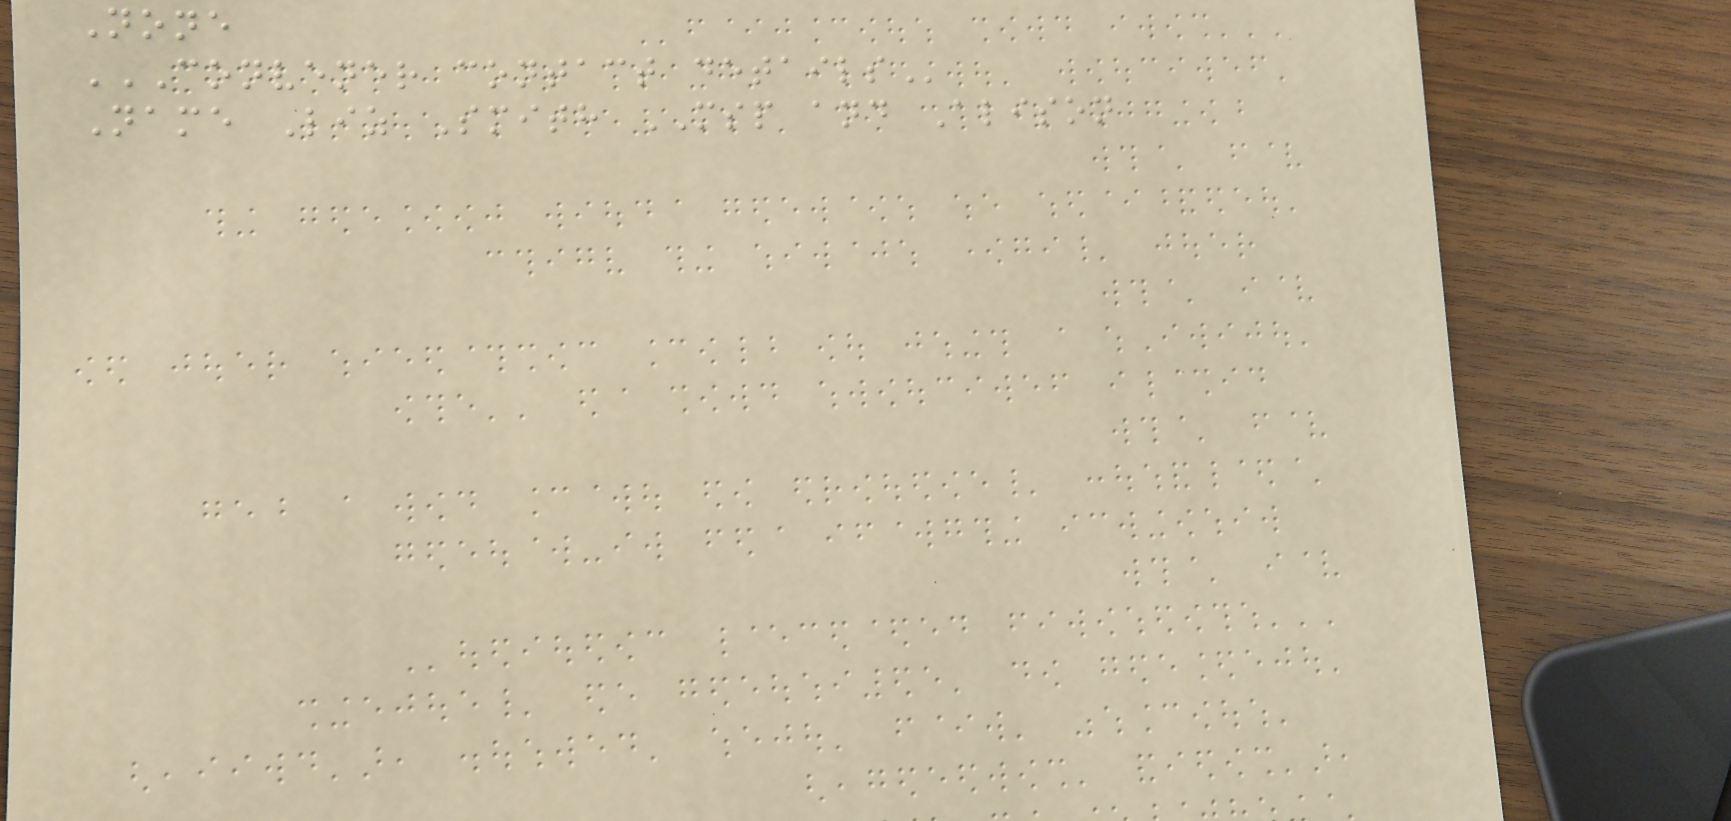None
CONVENER CONTACT DETAILS
Name Liz Smith MSP and Alison
